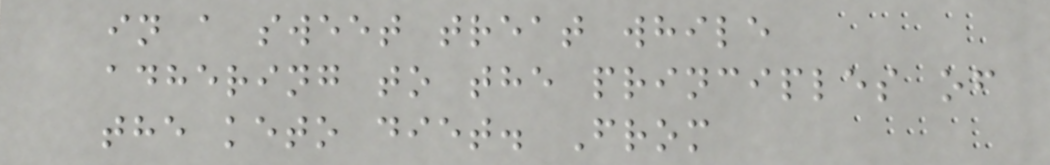in a sweet treat while
adhering to the principles of
the keto diet. From
